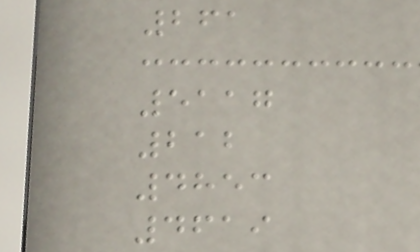261
5117
212
4853
4619
